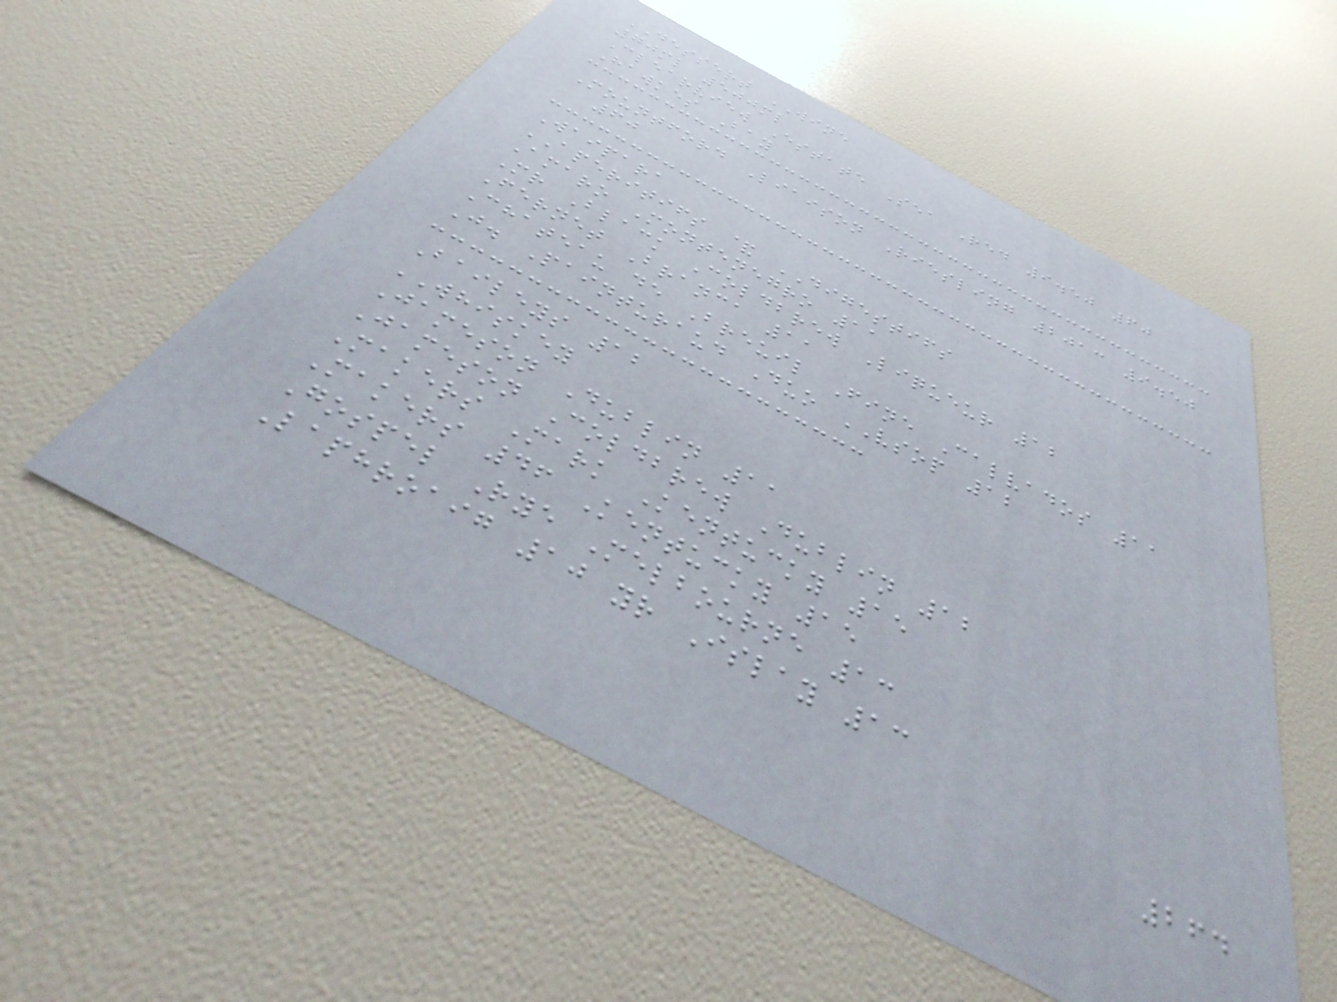DESSERT WINE
70ml 500ml
Clearview Estate Sea Red 9.50 60
Hawkes Bay
Mountford Liaison Riesling 2013 9.50
60
Waipara
APERITIFS & DIGESTIFS
Amaro Montenegro 11
Mr Black Coldbrew Liqueur 12
Fernet Branca 11
Chateau de Breuil Fine Calvados 11
J. Painturaud Duo VSOP 12
Baileys 12
WHISKEY
Jameson Dublin 11
Jameson Coldbrew Dublin 12
Makers Mark Kentucky 15
Makers 46 Kentucky 15
Gospel Rye Melbourne 13
Laphroaig 10 yr Islay 13
264
